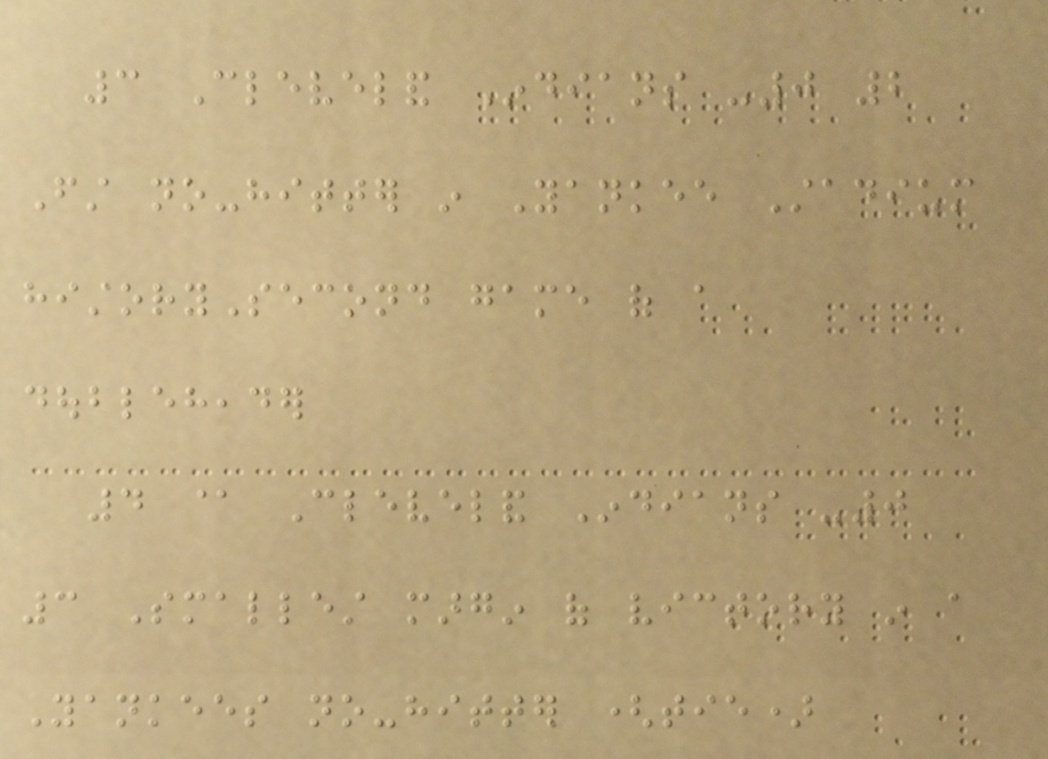3 Cleveland Indians -0 2
First no-hitter in Yankee Stadium
historySecond game of a
doubleheader
4 @ Cleveland Indians -0
3 Smallest margin of victory in a
Yankees no-hitter (tie)
